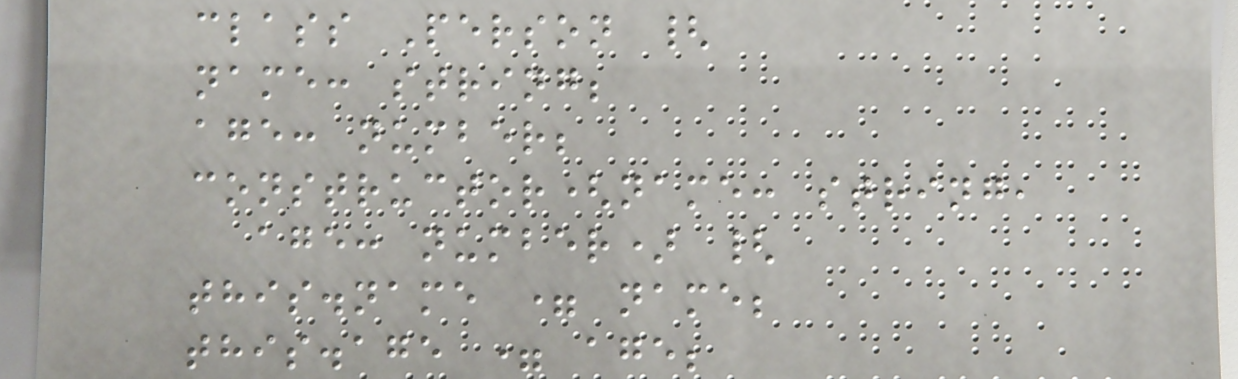class Person {
name: string;
age: number;
constructor(name: string,
age: number) {
this.name = name;
this.age = age;
